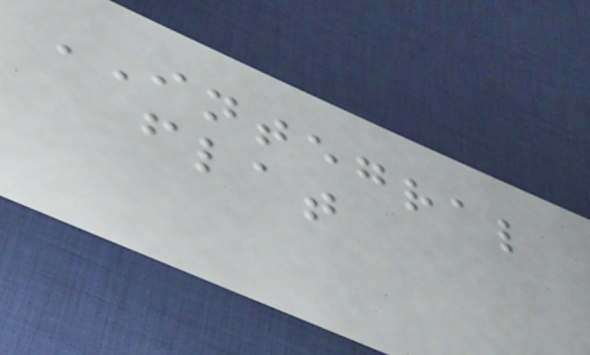INTEGRAL
flat
